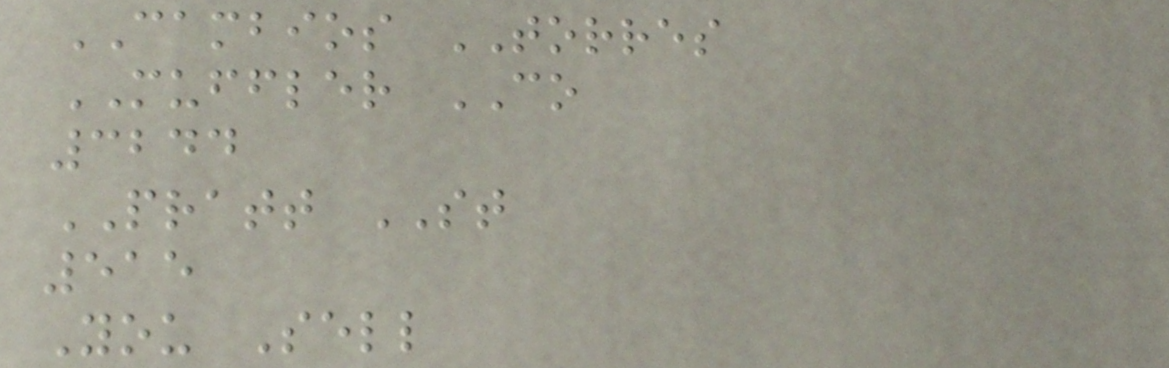CAMBIOS TORRES
MUFFLER CO
3244
PRATT ST
515
You Sell
